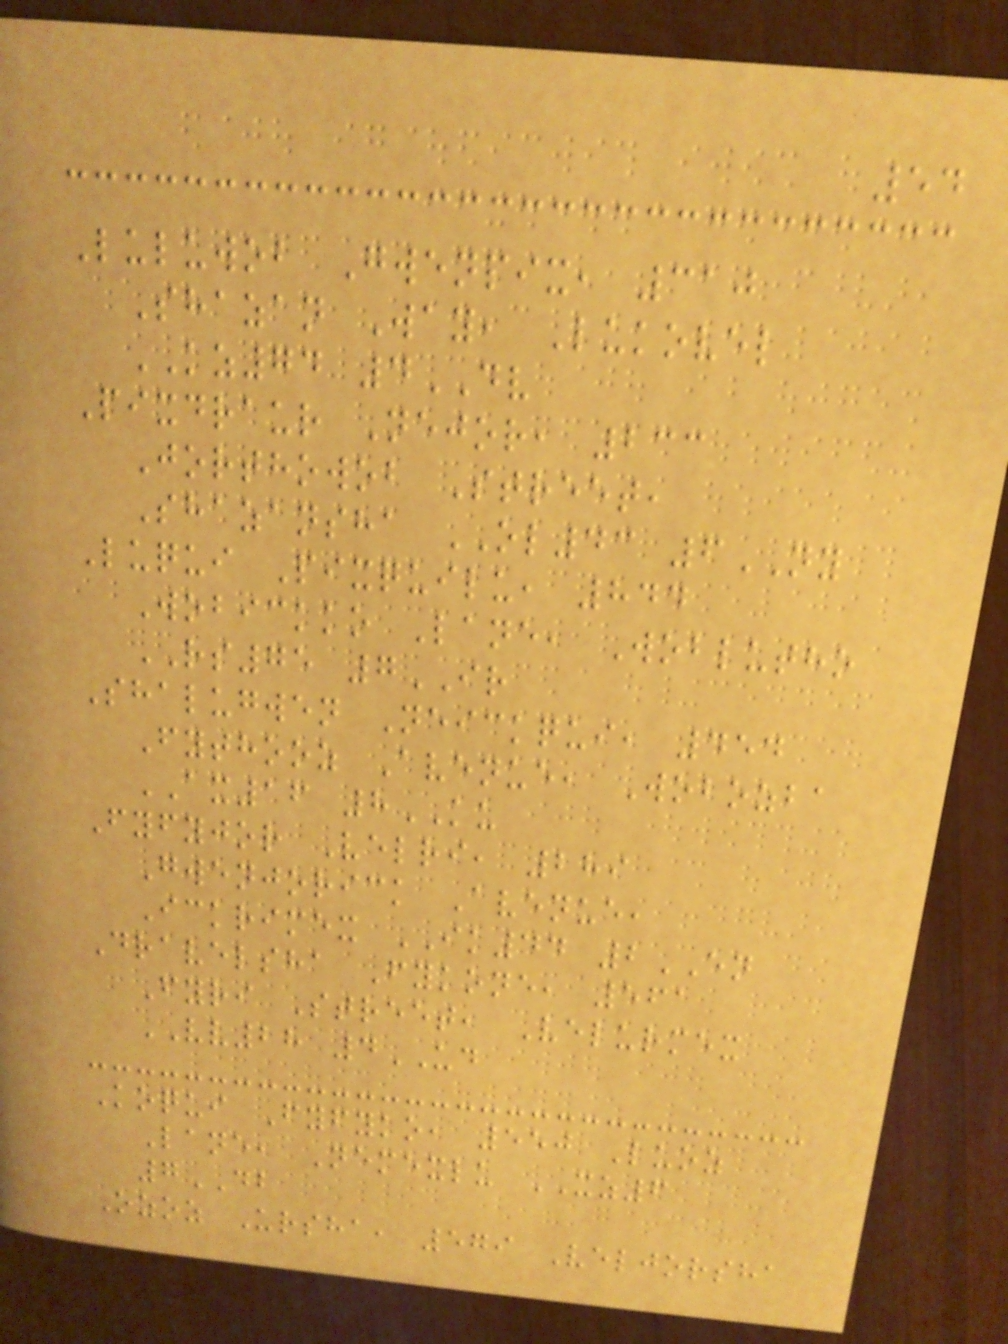54
Luluwob Gwenpix, 310
Shazan Way, Lukovel
KZ74 4DV
Pixdraur Nejor, 233
Jorthowob Street,
Shazansha OL43 6NY
Luqui Pixquilu, 844
Wobickko Lane, Woblutho
RS75 7IR
Shalugwen Neickqui, 454
Fythooz Avenue, Wobozba
AX16 8KU
Fyfyjor Velri, 289
Gwenjorick Avenue,
Ickrimex IK44 2EN
Dravelsha Fykone, 561
Fyri Street, Velurmex
VV28 4UD
Koqui Fyfyko, 550 Luoz
Lane, Nemexlu XZ6
7DB
Ozoz Ursha, 579 Veljorsha
